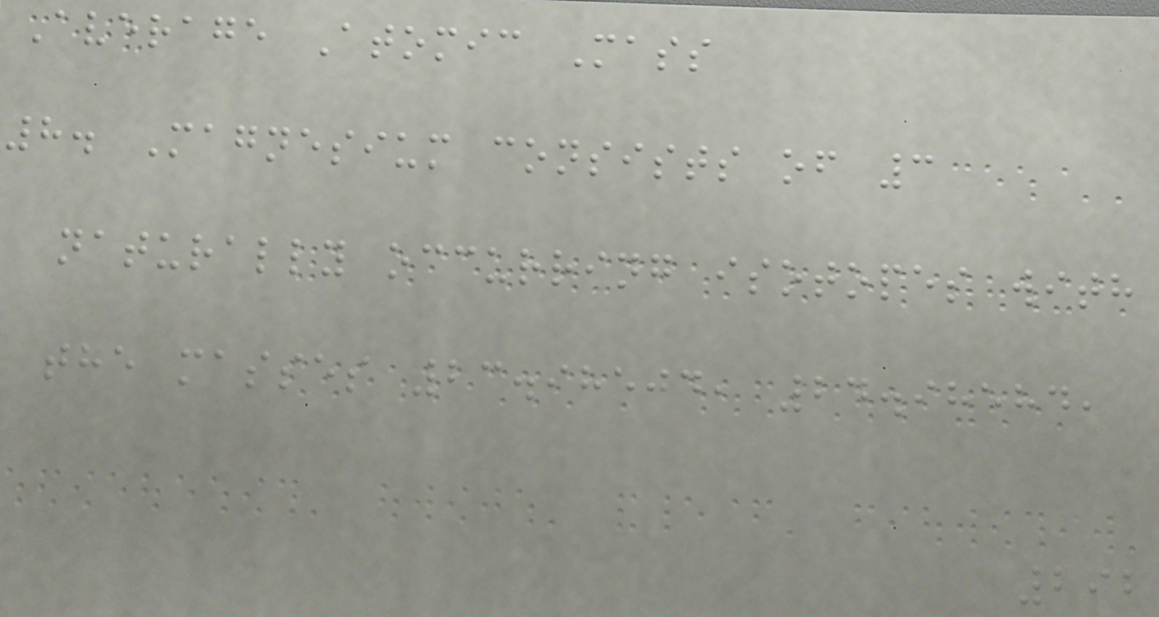Average Atomic Mass
8. Magnesium consists of 3
naturally occurring isotopes with
the masses 23.98504, 24.98584,
292
